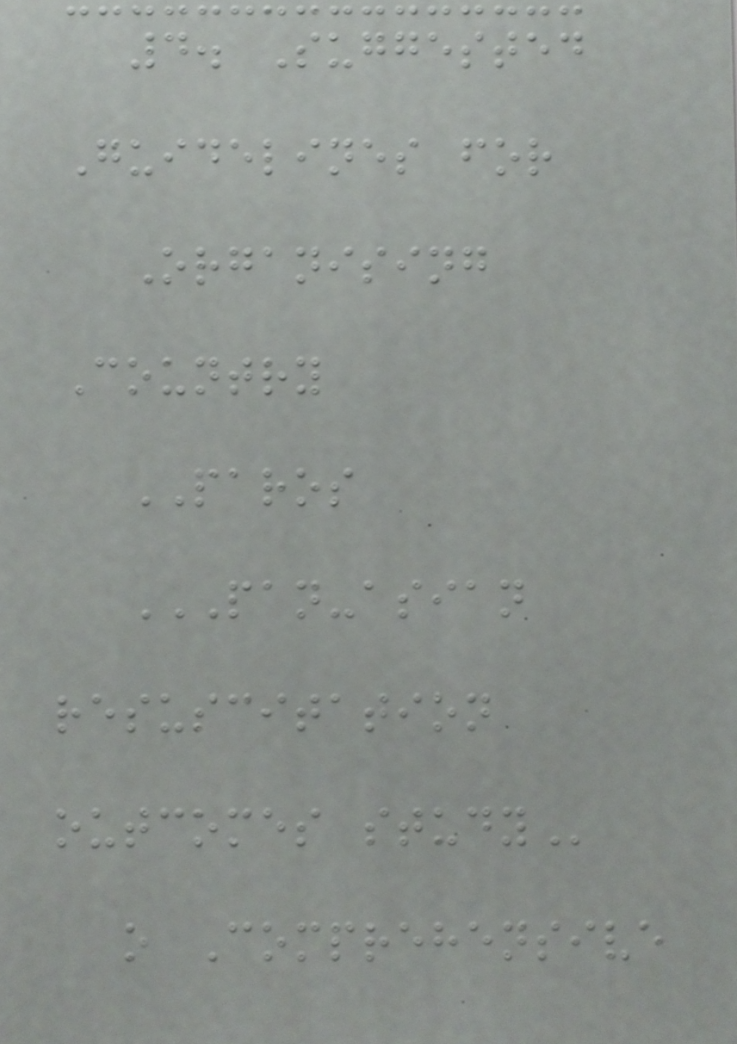4. Suggested
Guidelines for
Organising
Country
PAROS
PAN-ASIAN
RESUSCITATION
OUTCOMES STUDY
o Comprehensive
